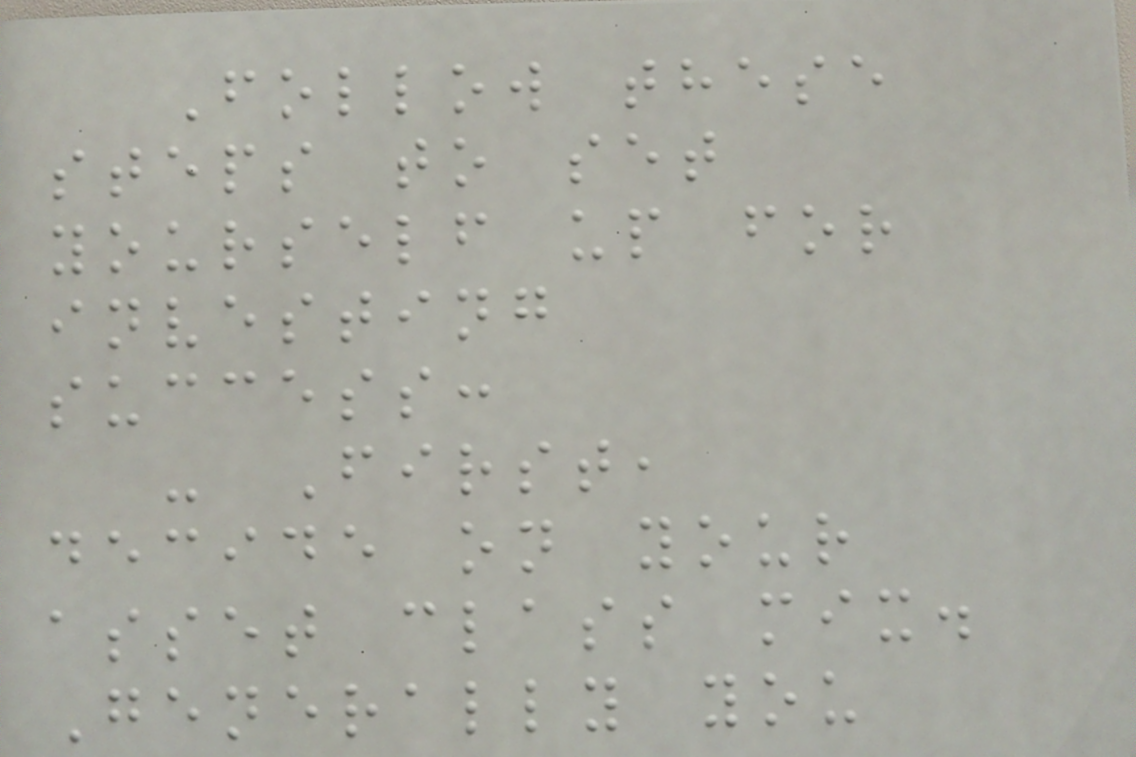Follow these
steps to set
yourself up for
investing
success:
- First,
decide on your
asset class mix.
Generally you
